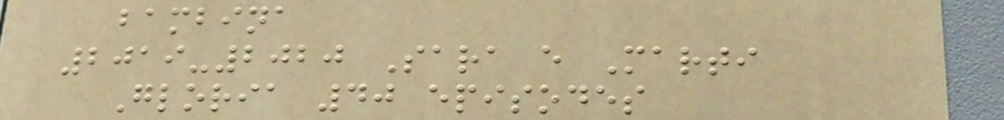bambina
2019-2020 Sara e Marti
Gloria 40 episodes
